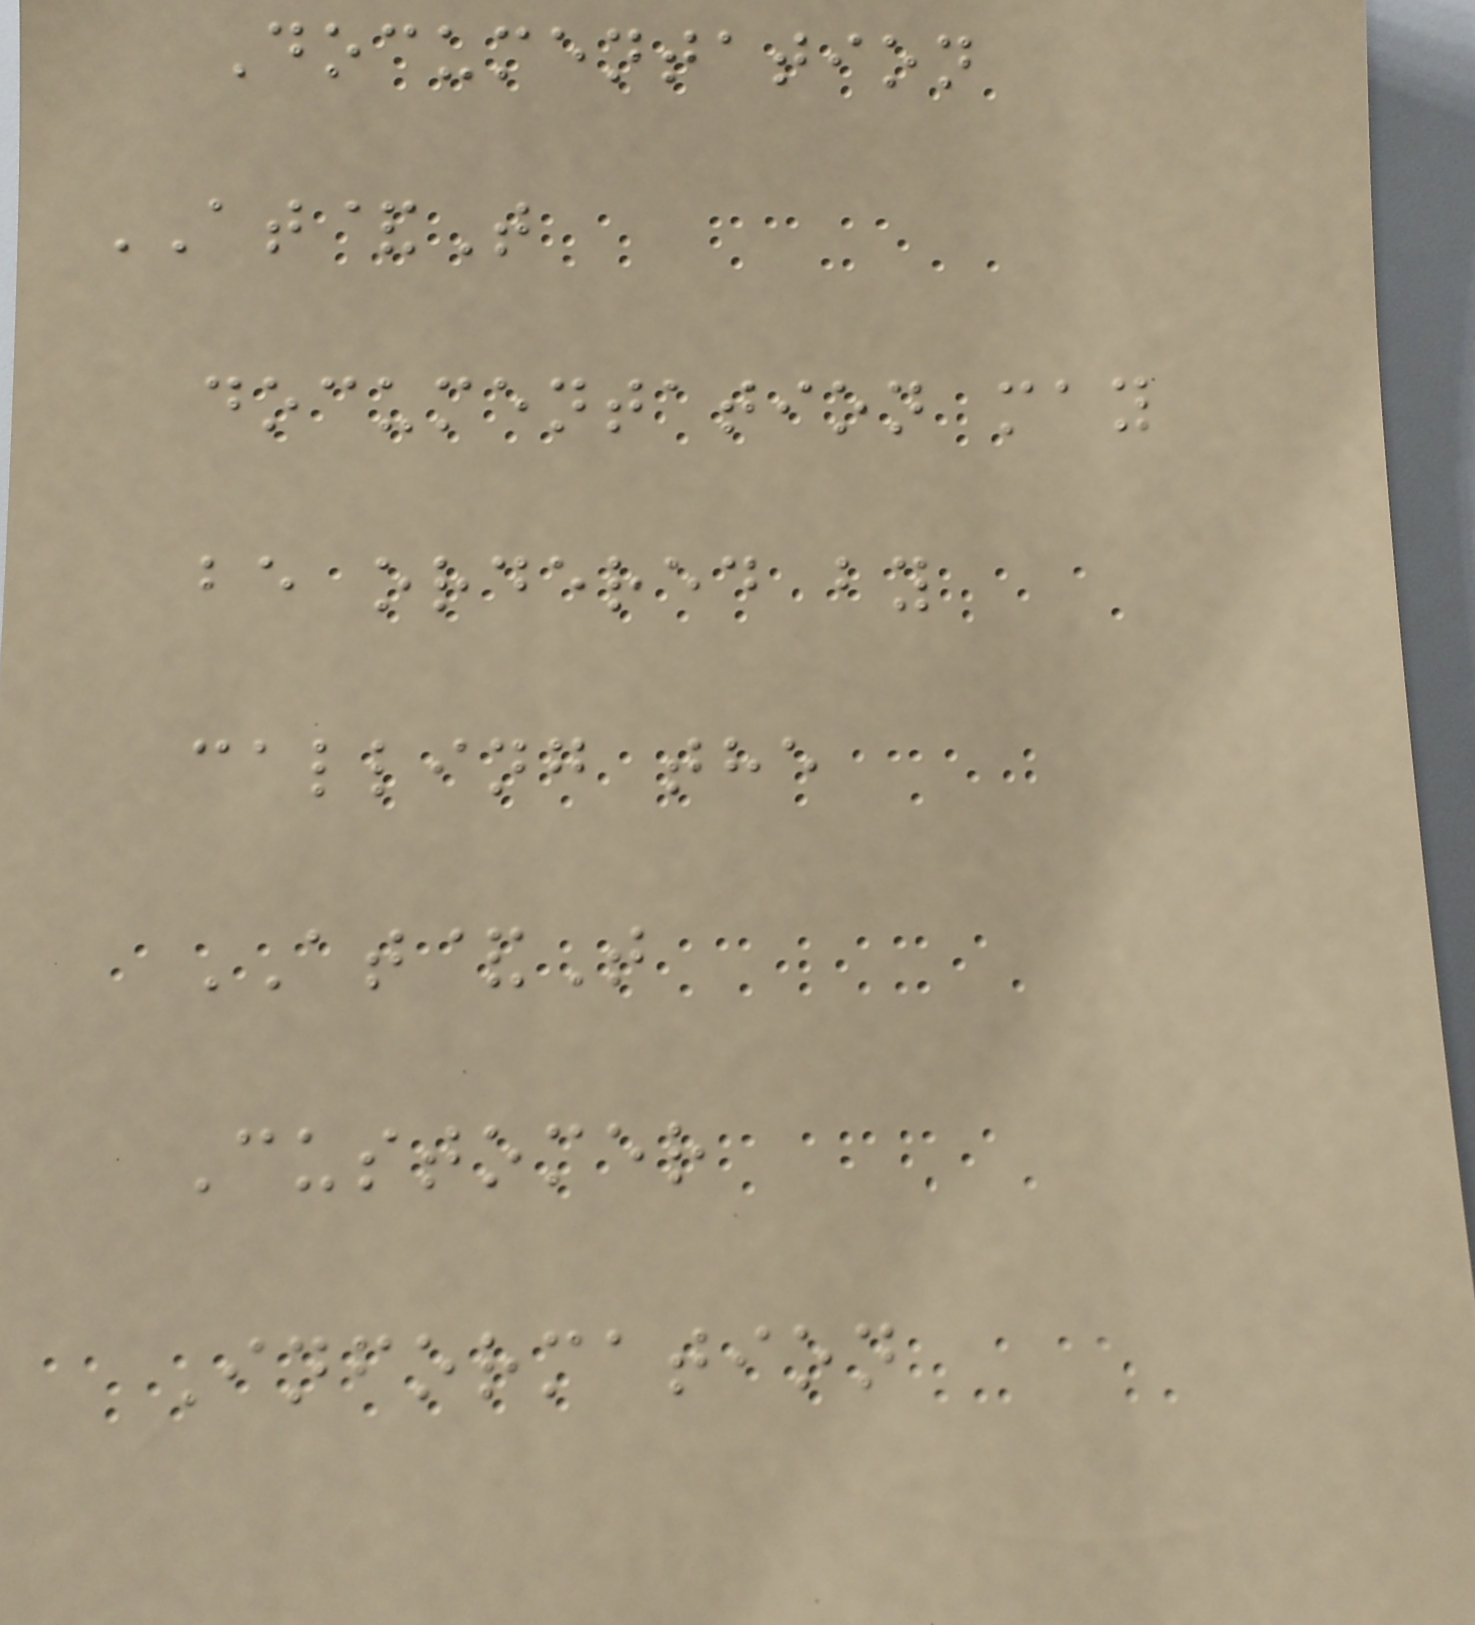Documentation
AT&T
documentation may
be ordered by
calling the
AT&T
Customer
Information
